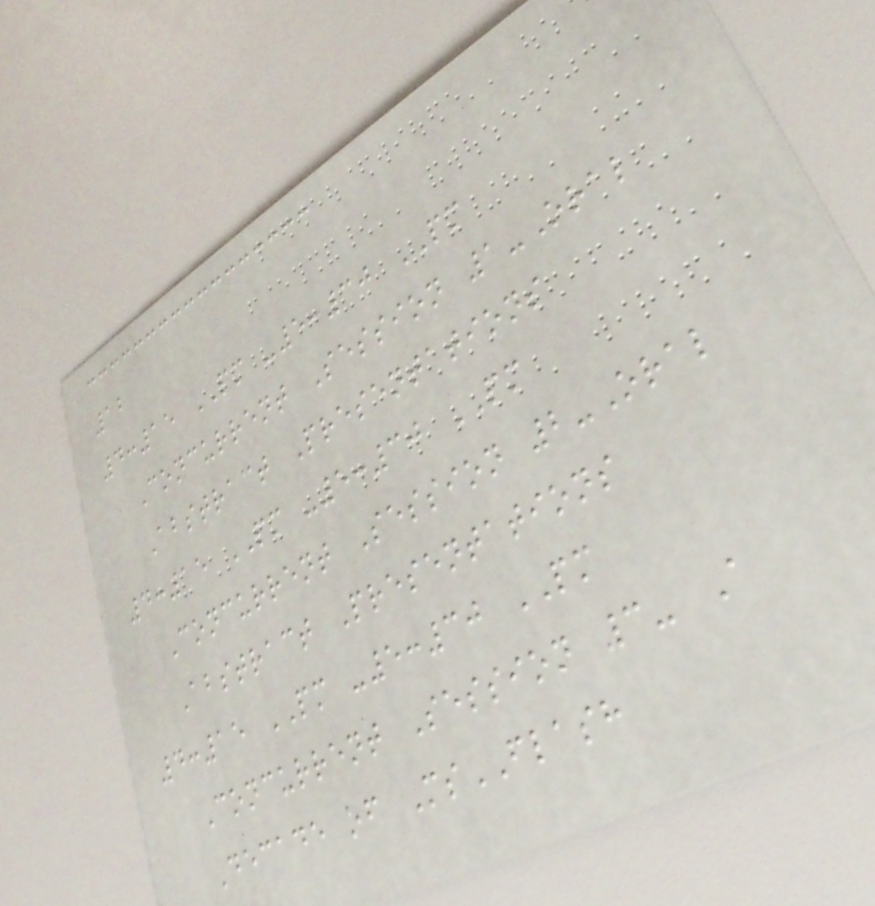12
4:15 PM -5:30 PM
Concurrent Session 1-Oral
Abstract Presentations
4:15 PM -5:30 PM
Concurrent Session 2-Oral
Abstract Presentations
4:15 PM -5:30 PM
Concurrent Session 3- A
Decade of MsFLASH
